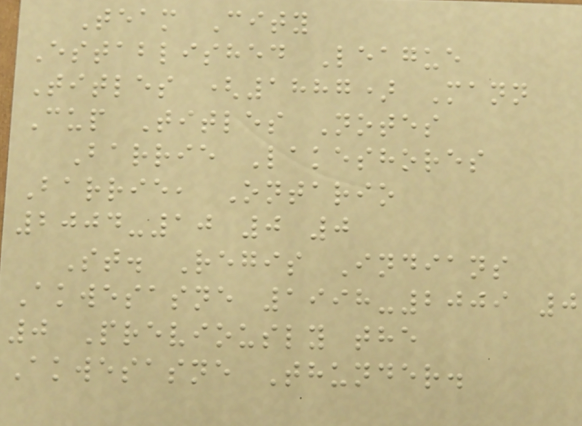Team City
Established League
Titles (1887) Mann
Cup Titles Notes
Barrie Lakeshores
Barrie, Ontario
2004-10 0 0
St. Regis Indians
Akwesasne 1998-2009 0
0 Previously the
Akwesasne Thunder.
